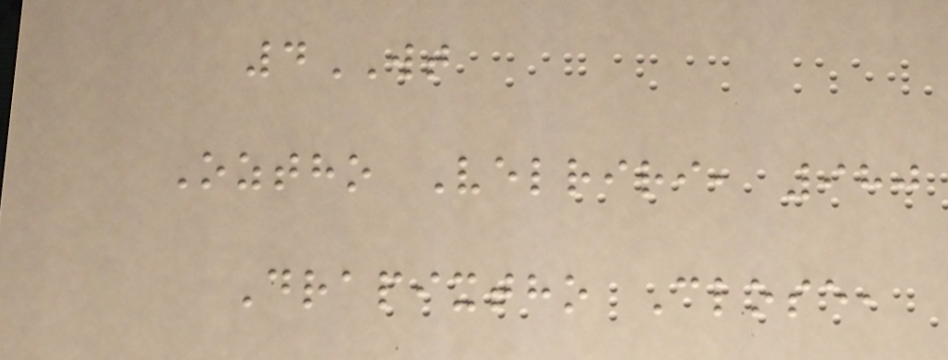4WT
Oztho Velriri, 980
Drapixtho Close,
